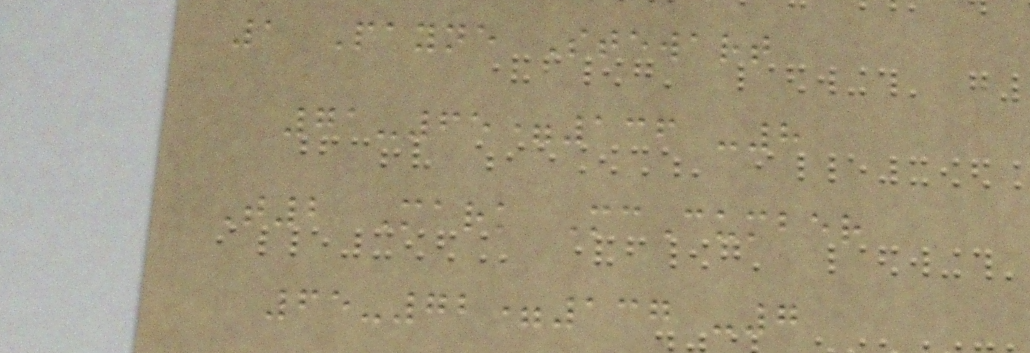1 Payne Stewart
71-65=136 -8
T2 Mark McCumber
65-72=137 -7
